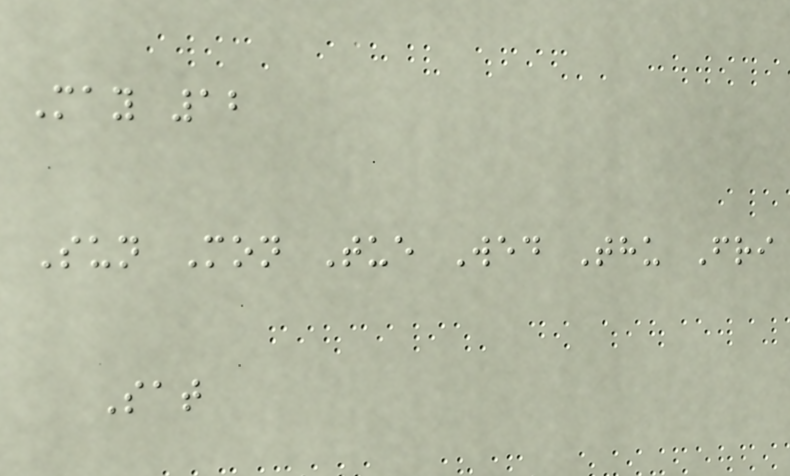May 12
Sun Mon Tue Wed Thu Fri
Sat
